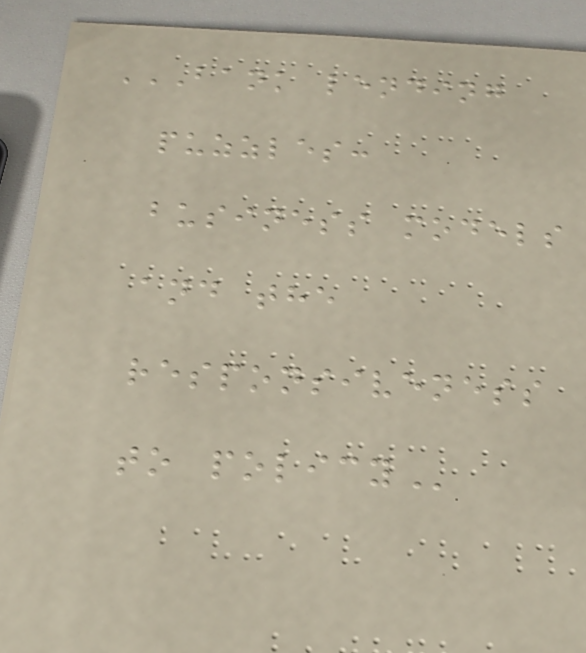BANK LENDING
PUZZLES:
BUSINESS MODELS
AND THE
RESPONSIVENESS
TO POLICY
